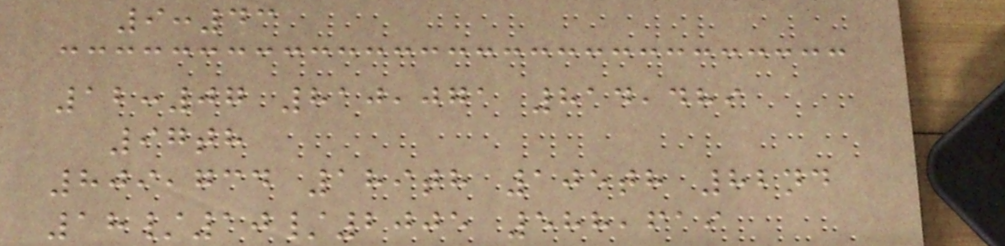9:43
12:07 810,071 814,489
97th
809,734 189th 105th 82nd
18/10/2005 588,619
